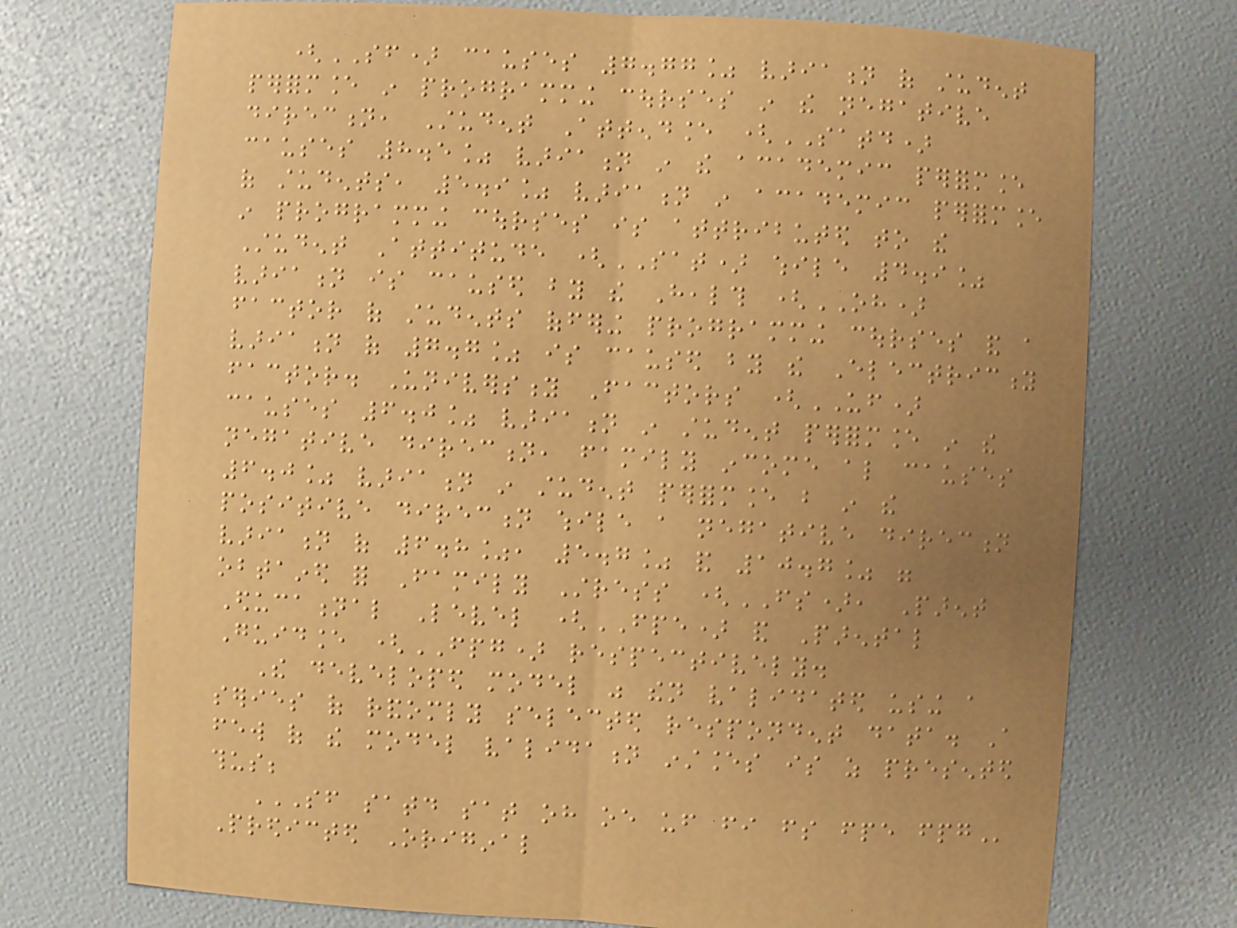(SF) causes 7.77% variation of student
performance in programming courses in the negative
direction, Student Attendance (SATD)
causes 8.5% variation in the academic performance
of students, 5.9% variation in academic performance
in programming courses is attributed to the
Student Attitude (SAT) while 4.9%
variation is caused by the Health (OH)
factor of students offering programming courses and a
variation of 7.7% is caused by the Electricity
factor. University Factors (UF)
causes 6.0% variation in student performance in the
negative direction, family income also causes
6.0% variation in student performance but in the
positive direction while a negative direction
variation of 6.8%, 5.7% and 10.7% were
obtained for Family Stress (FS), Parent
Educational Level (FPE) and Parental
Guidance (FPG) respectively.
The developed model was then validated using a
series of randomly selected respondent data. A
few of the model validation instances is as presented
thus;
SF SATD SAT OH OE UF FI FS FPE FPG
Predicted Original
